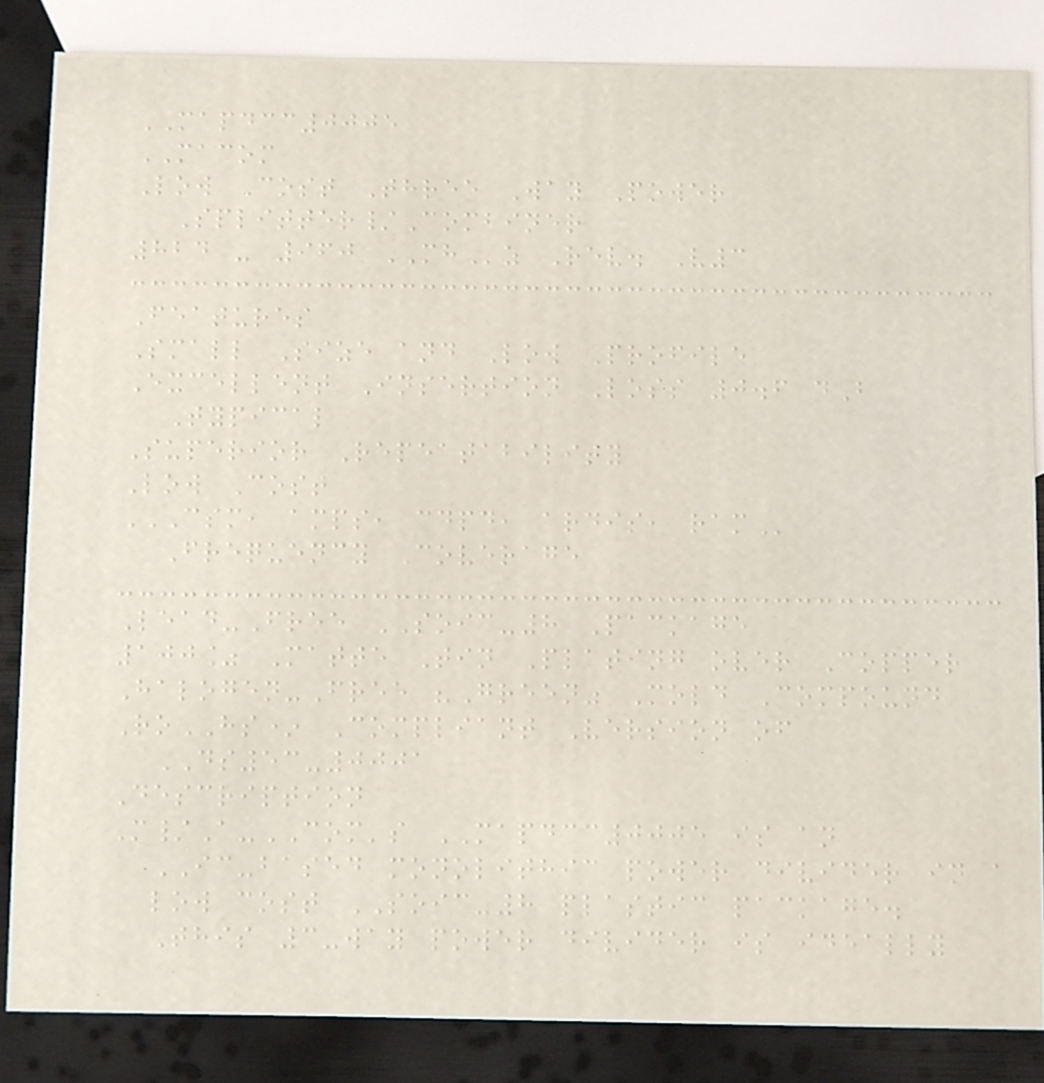MAPDCC0005
MACOM
Low Cost Three Way Power
Splitter/Combiner
824 - 960 MHz Rev. V3
Features
Small Size and Low Profile
Excellent Insertion Loss 0.6 dB
Typical
Superior Repeatability
Low Cost
CSM, AMPS, CDPD, ARDIS, RAM
Frequency Coverage
Lead-Free SOIC-8 Package
100% Matte Tin Plating over Copper
Halogen-Free "Green" Mold Compound
RoHS* Compliant Version of
DS53-0001
Description
M/A-COM's MAPDCC0005 is an
IC-based monolithic power divider in a
low cost SOIC-8 plastic package.
This 3-way power divider is ideally
